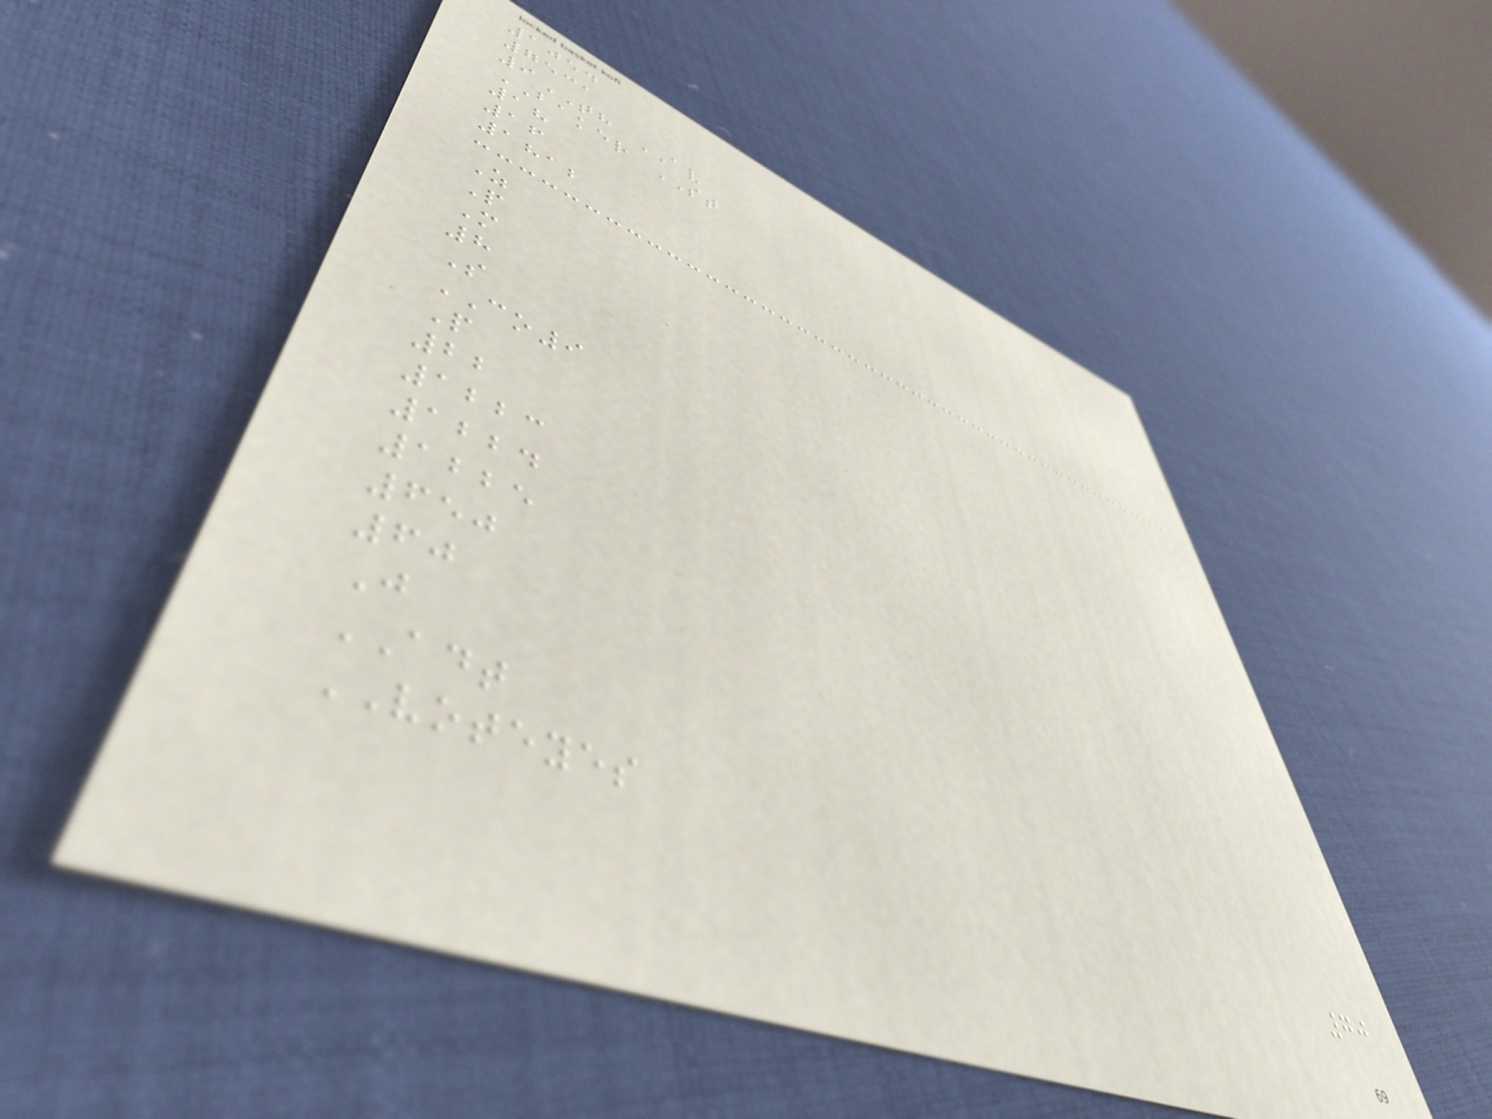1054
7531
9TH AV
BAKER ST
18
16
1812
Z
P
M
8
S
CO9
P
22
1223
1224
1225
650
60
J
ADT
VOTEYES
70
